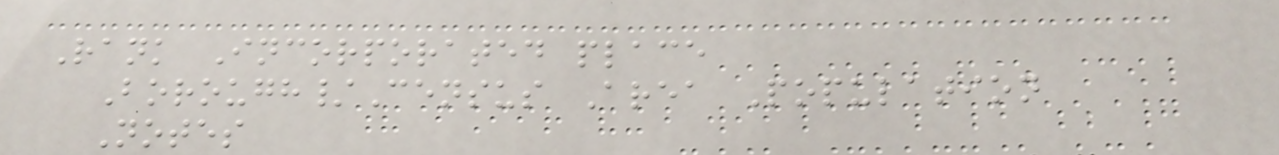Rank Incorporated place
Borough/Census Area Population
Notes
